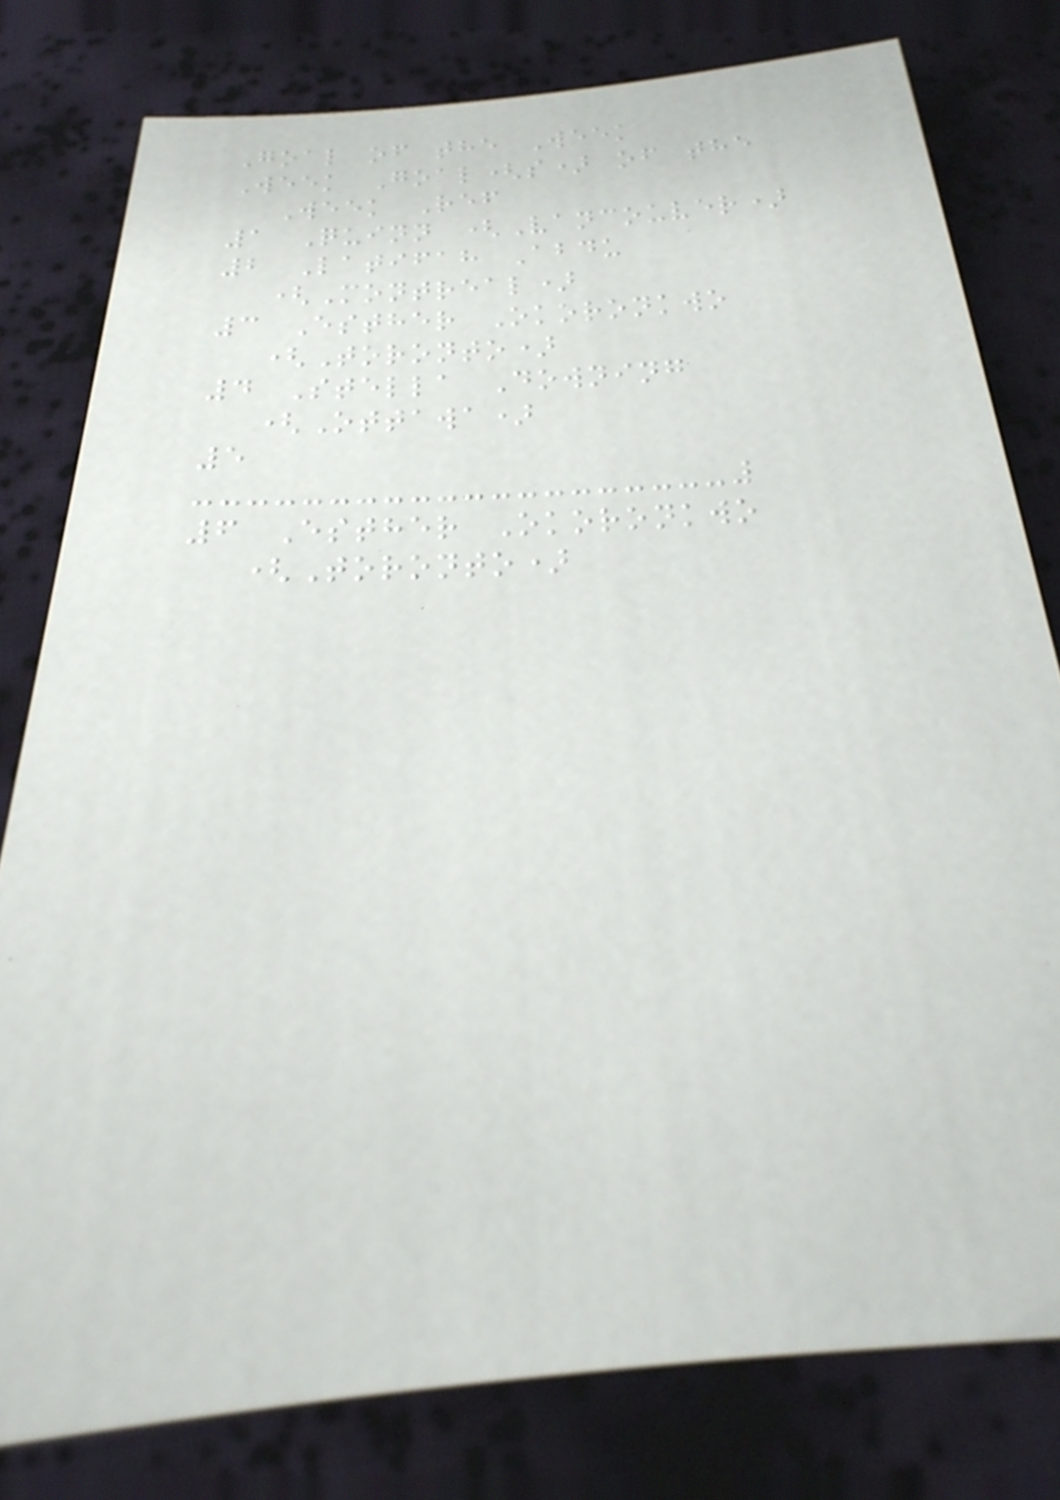Goal of the Week
Week Goal(s) of the
Week Ref
1 Quinn (Vancouver)
2 Latifah Abdu
(Montreal)
3 Esther Okoronkwo
(Toronto)
4 Stella Downing
(Ottawa)
5
6 Esther Okoronkwo
(Toronto)
